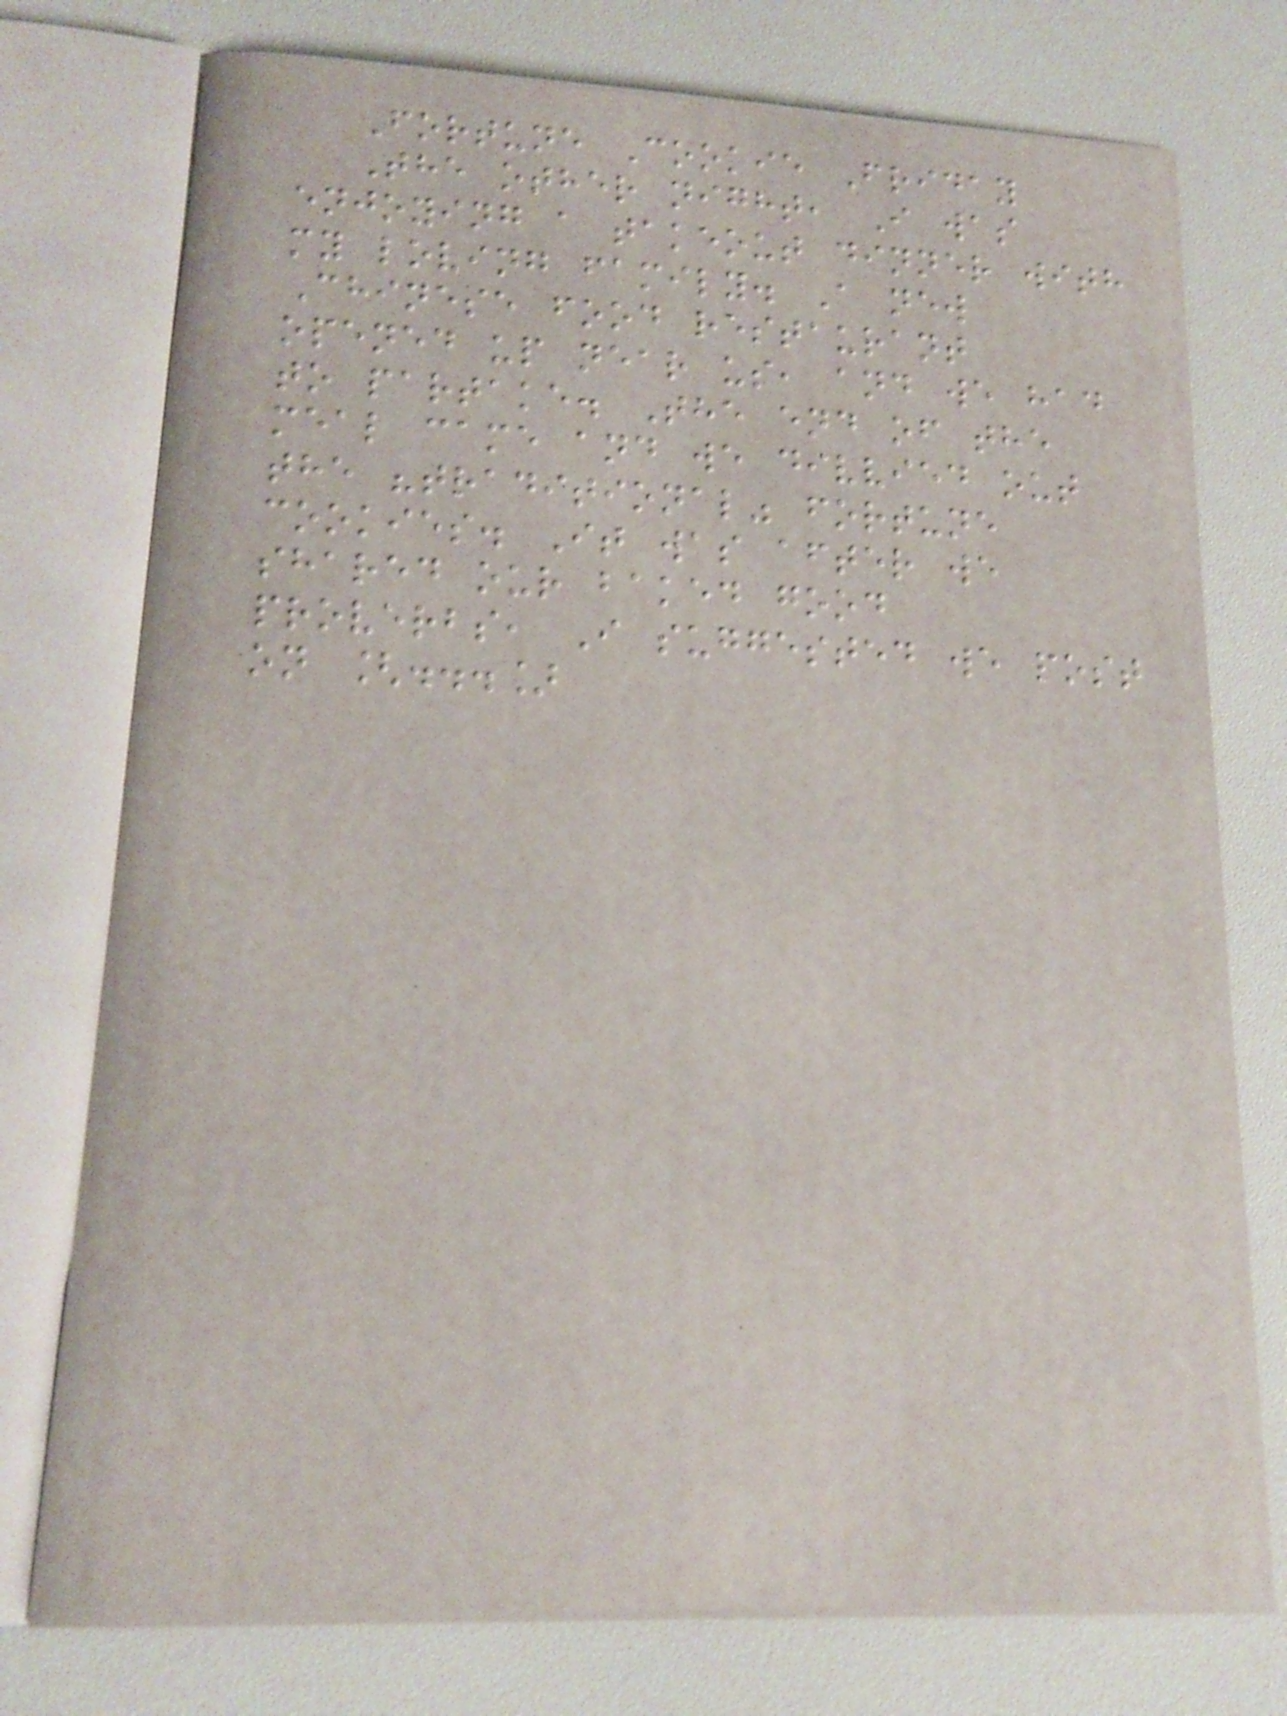Fortune Cookie Friday
The other night, I was
enjoying a takeout dinner with
my loving family. A new
Chinese food restaurant
opened up near us, and we had
to partake. The end of the
meal came and we divvied out
the "traditional" fortune
cookies. It was after we
shared our baked good
proverbs, I suggested we post
on [...]
